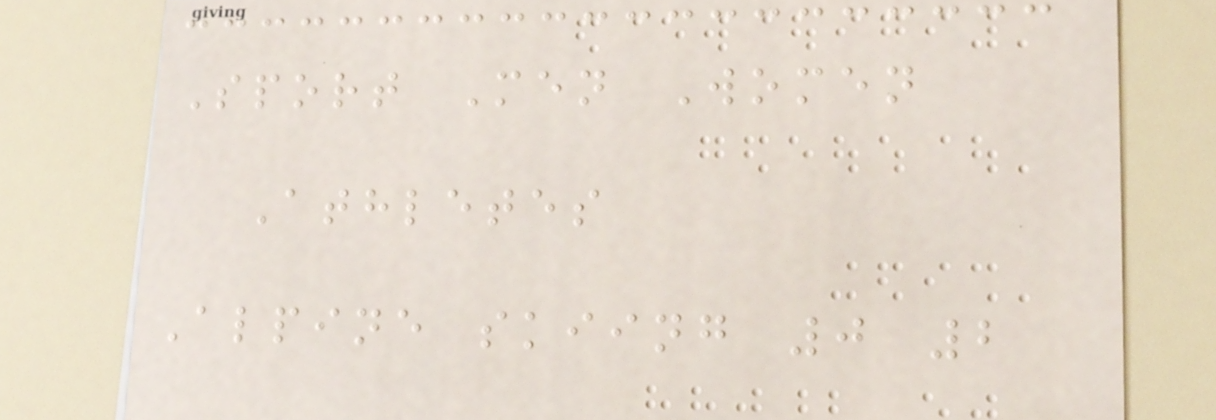Sport Men Women
Athletes
Alpine skiing 0 2
